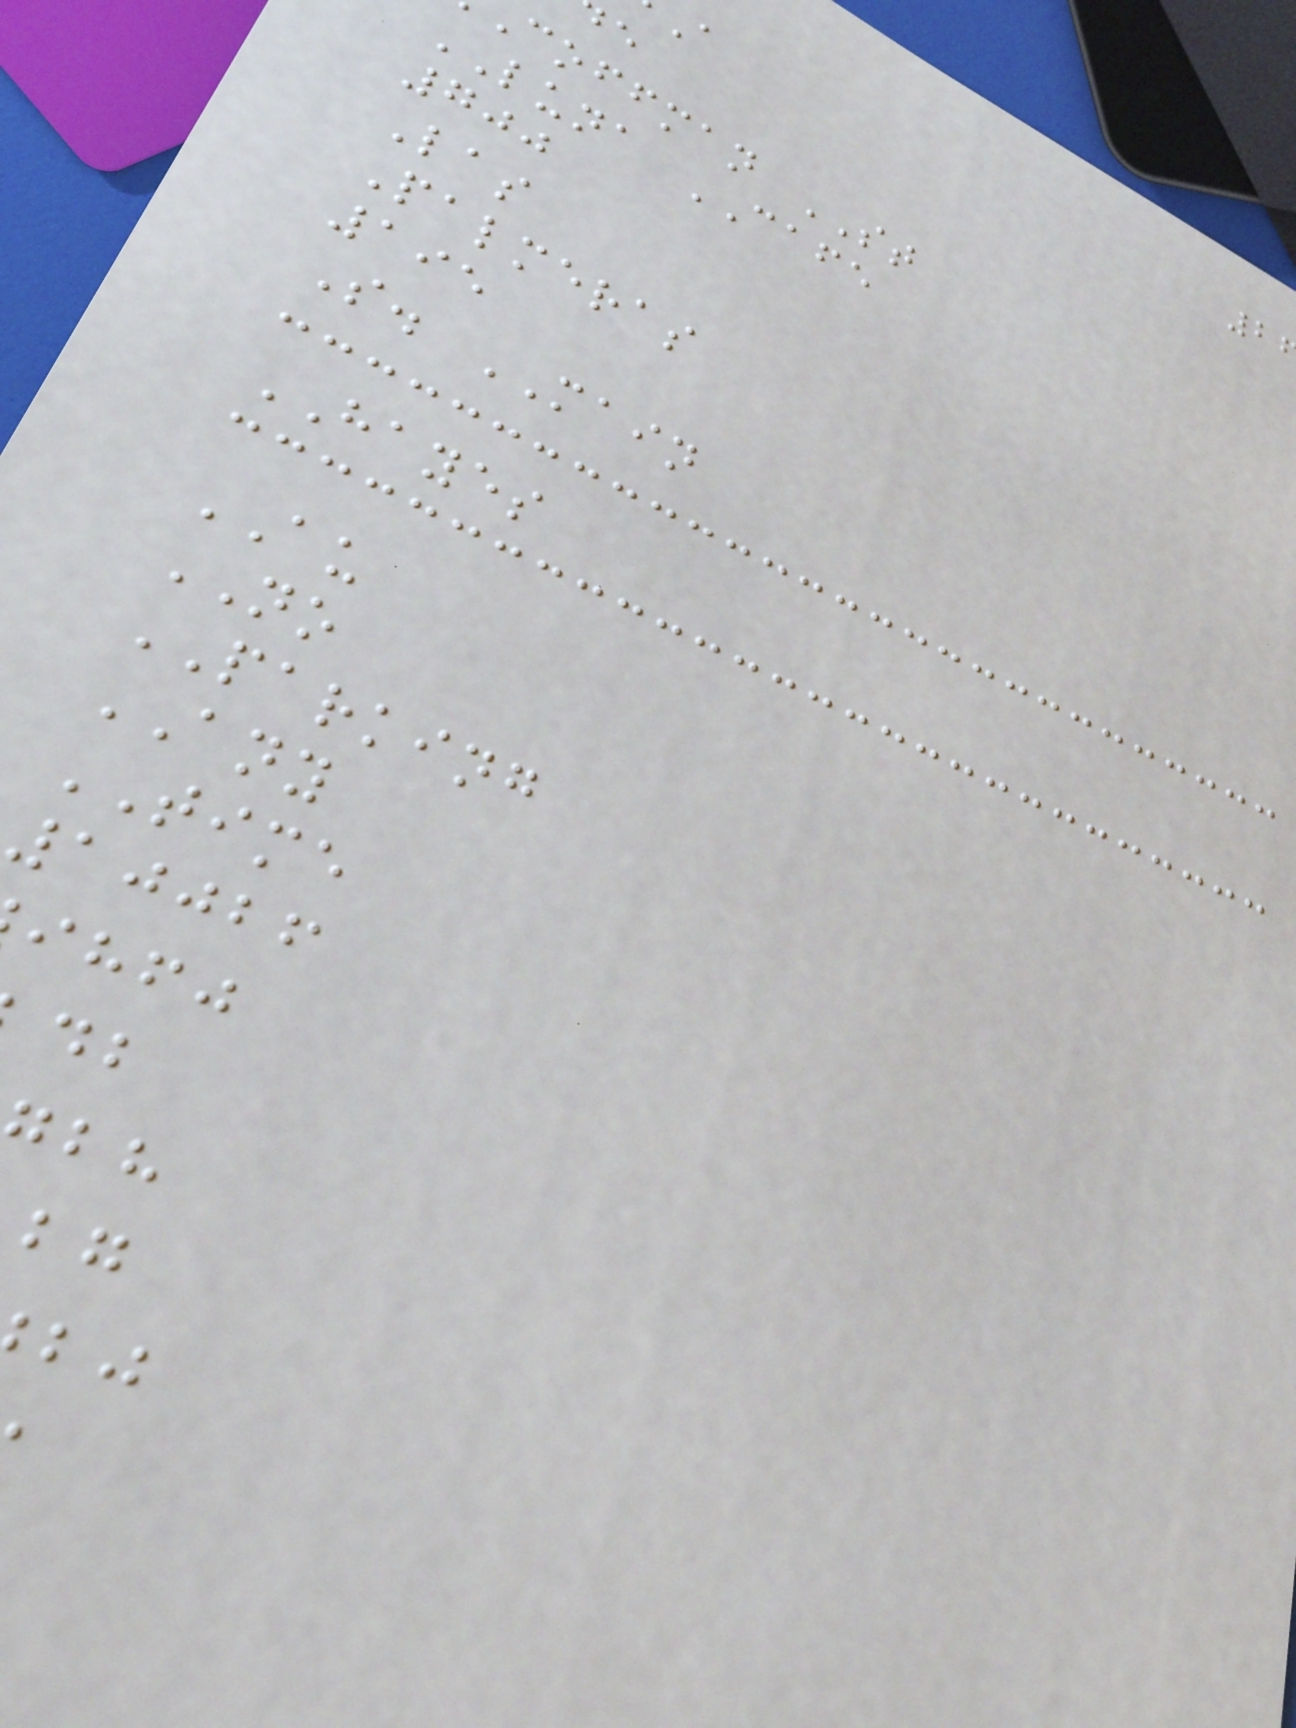coffman ST
LUNA CAFE
700
Las
Palmeras
195
S. MAIN
HAYES
AU
NO
PARKING
ANY
TIME
10026
ihfj
